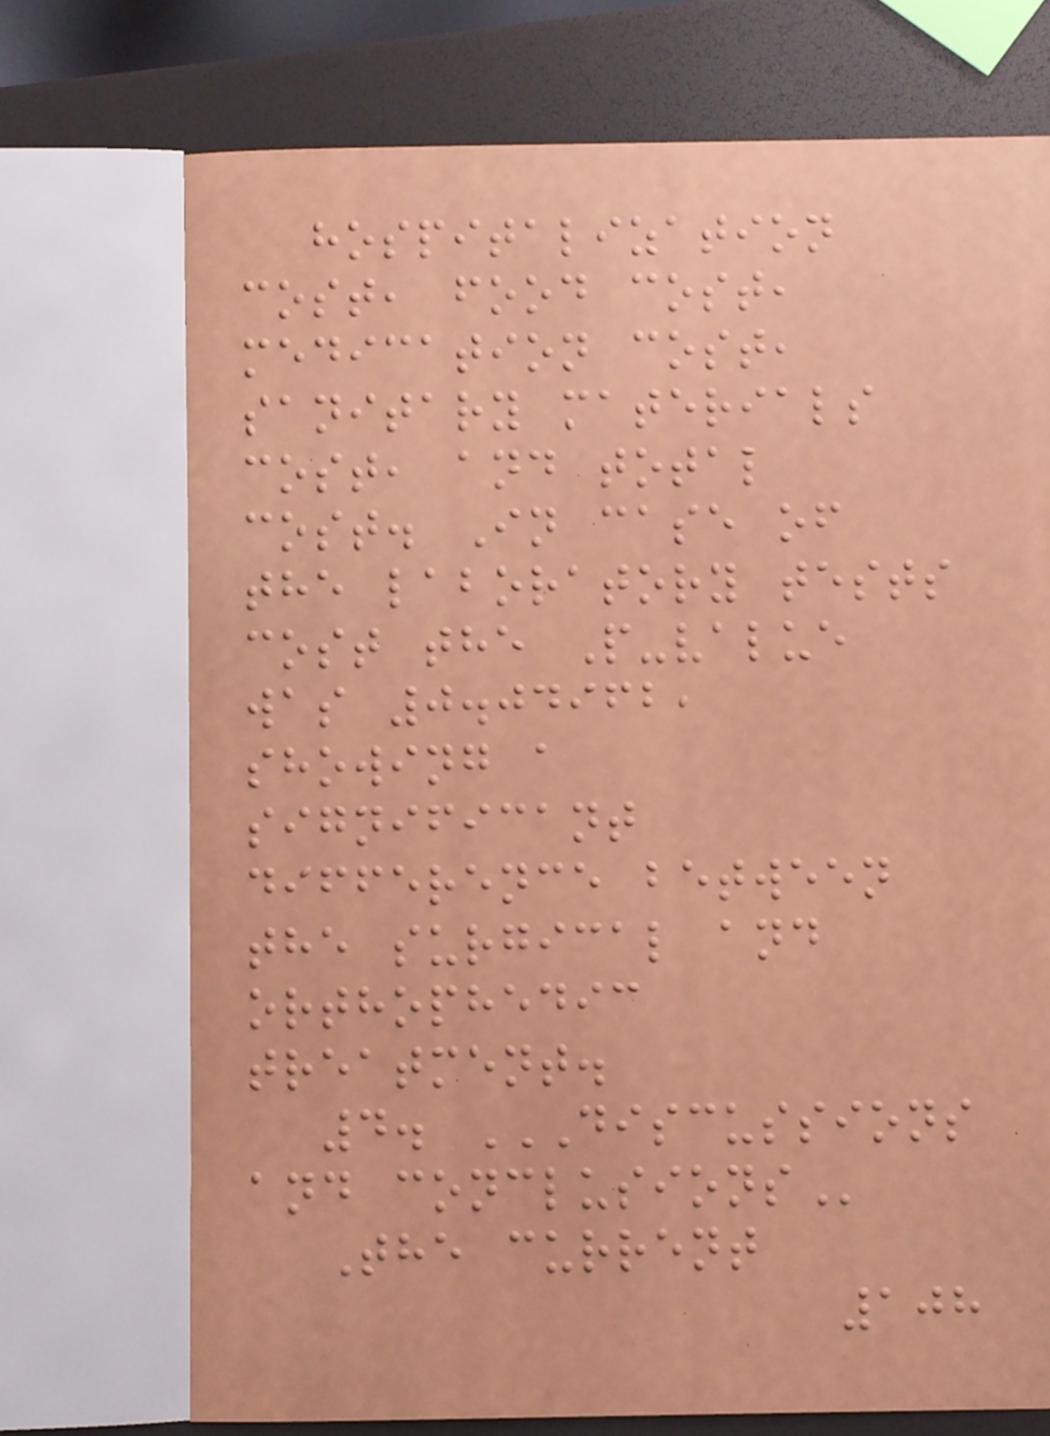hospitalization
cost, food cost,
medication cost,
sanitary materials
cost, and total
cost. In case of
the laboratory tests
cost the P-value
was 0.04962,
showing a
significant
difference between
the surgical and
orthophedic
treatment.
4. DISCUSSIONS
AND CONCLUSIONS
The current
108
